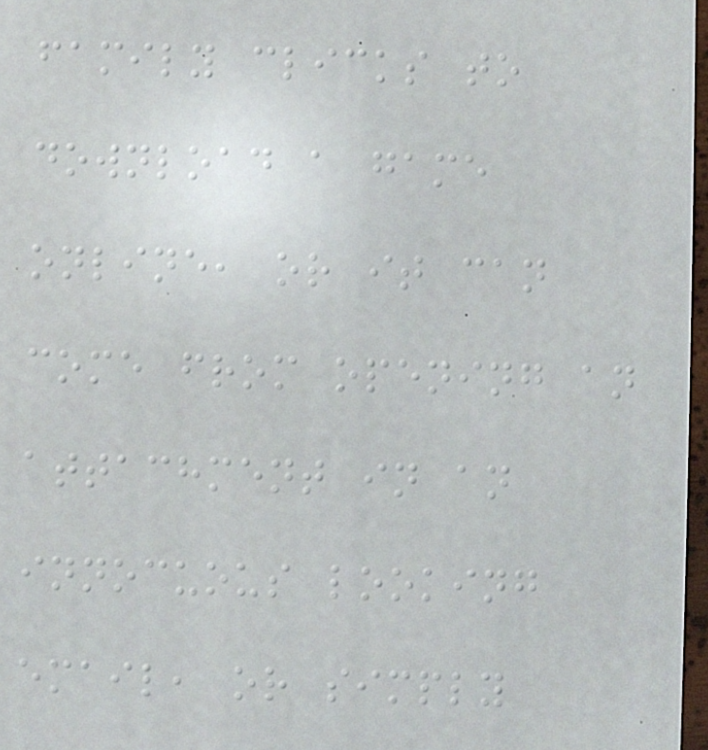family clicks to
download a game
online, or it can
come from opening an
attachment in an
innocuous looking
email, or simply
